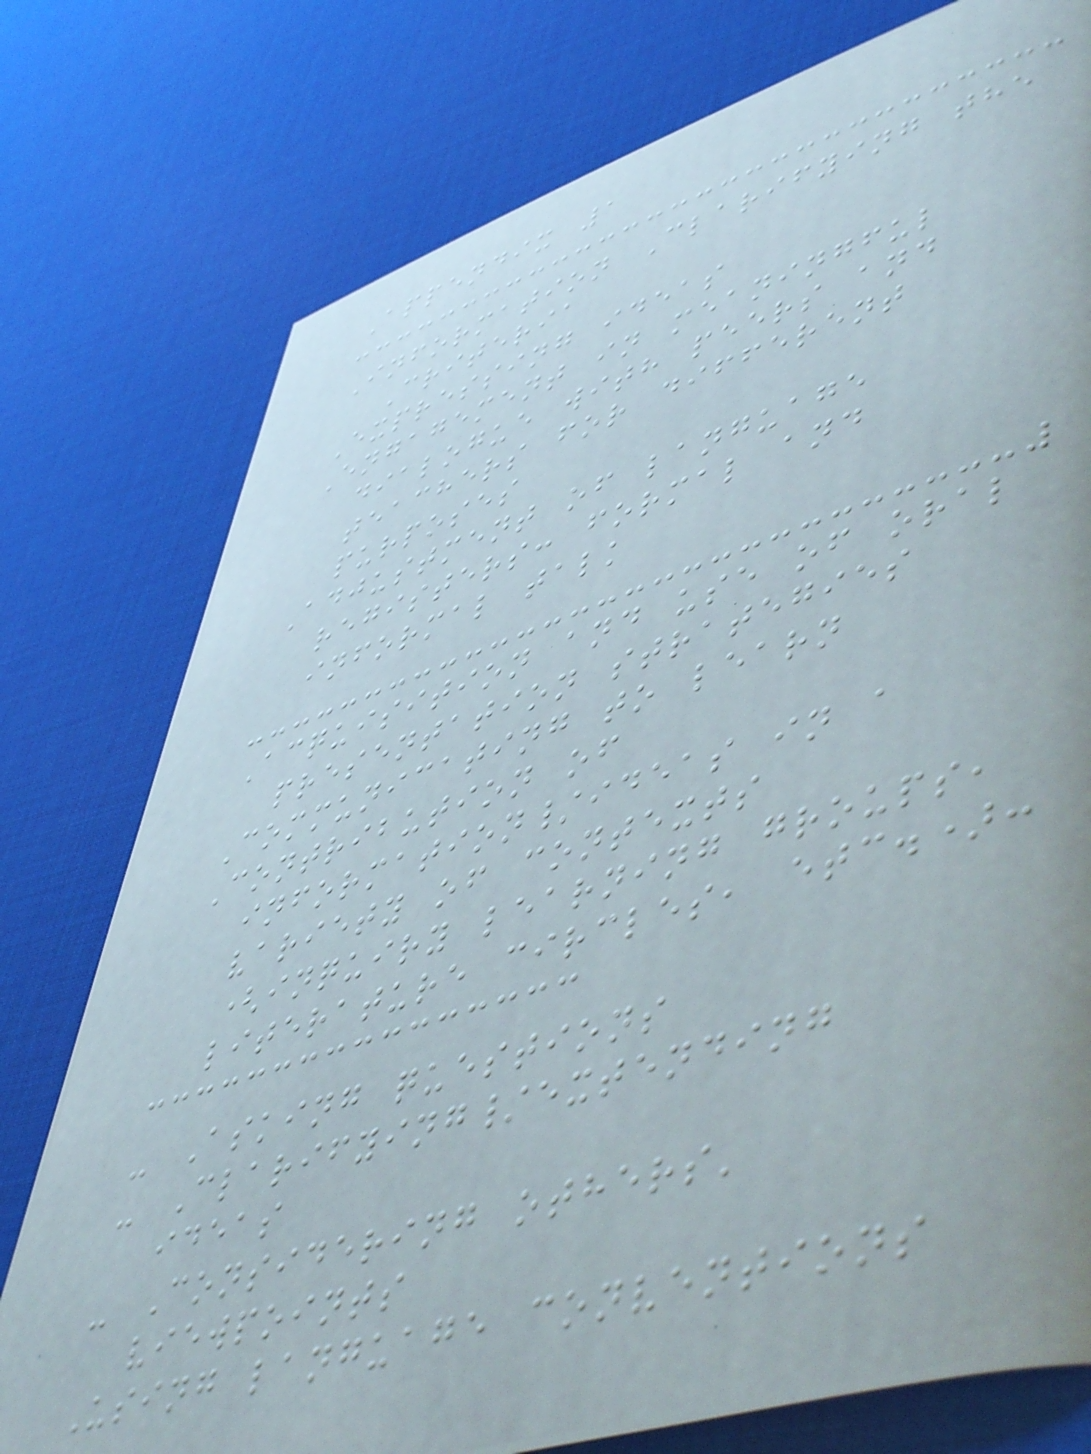Appendix 1
Information Clarifying the
Criteria
Expressing ideas
Engagement in meaningful
dialogue with peers and
teachers for different
purposes
Adjustment of language
registers: formal and
informal talk
Acquisition and use of oral
presentation strategies
Communicating to learn
Contribution of
information/ideas in a
variety of contexts
(inquiry learning groups,
literature circles, etc.):
- Asking questions
- Clarifying/extending
ideas
- Considering others'
viewpoints
Using language conventions
